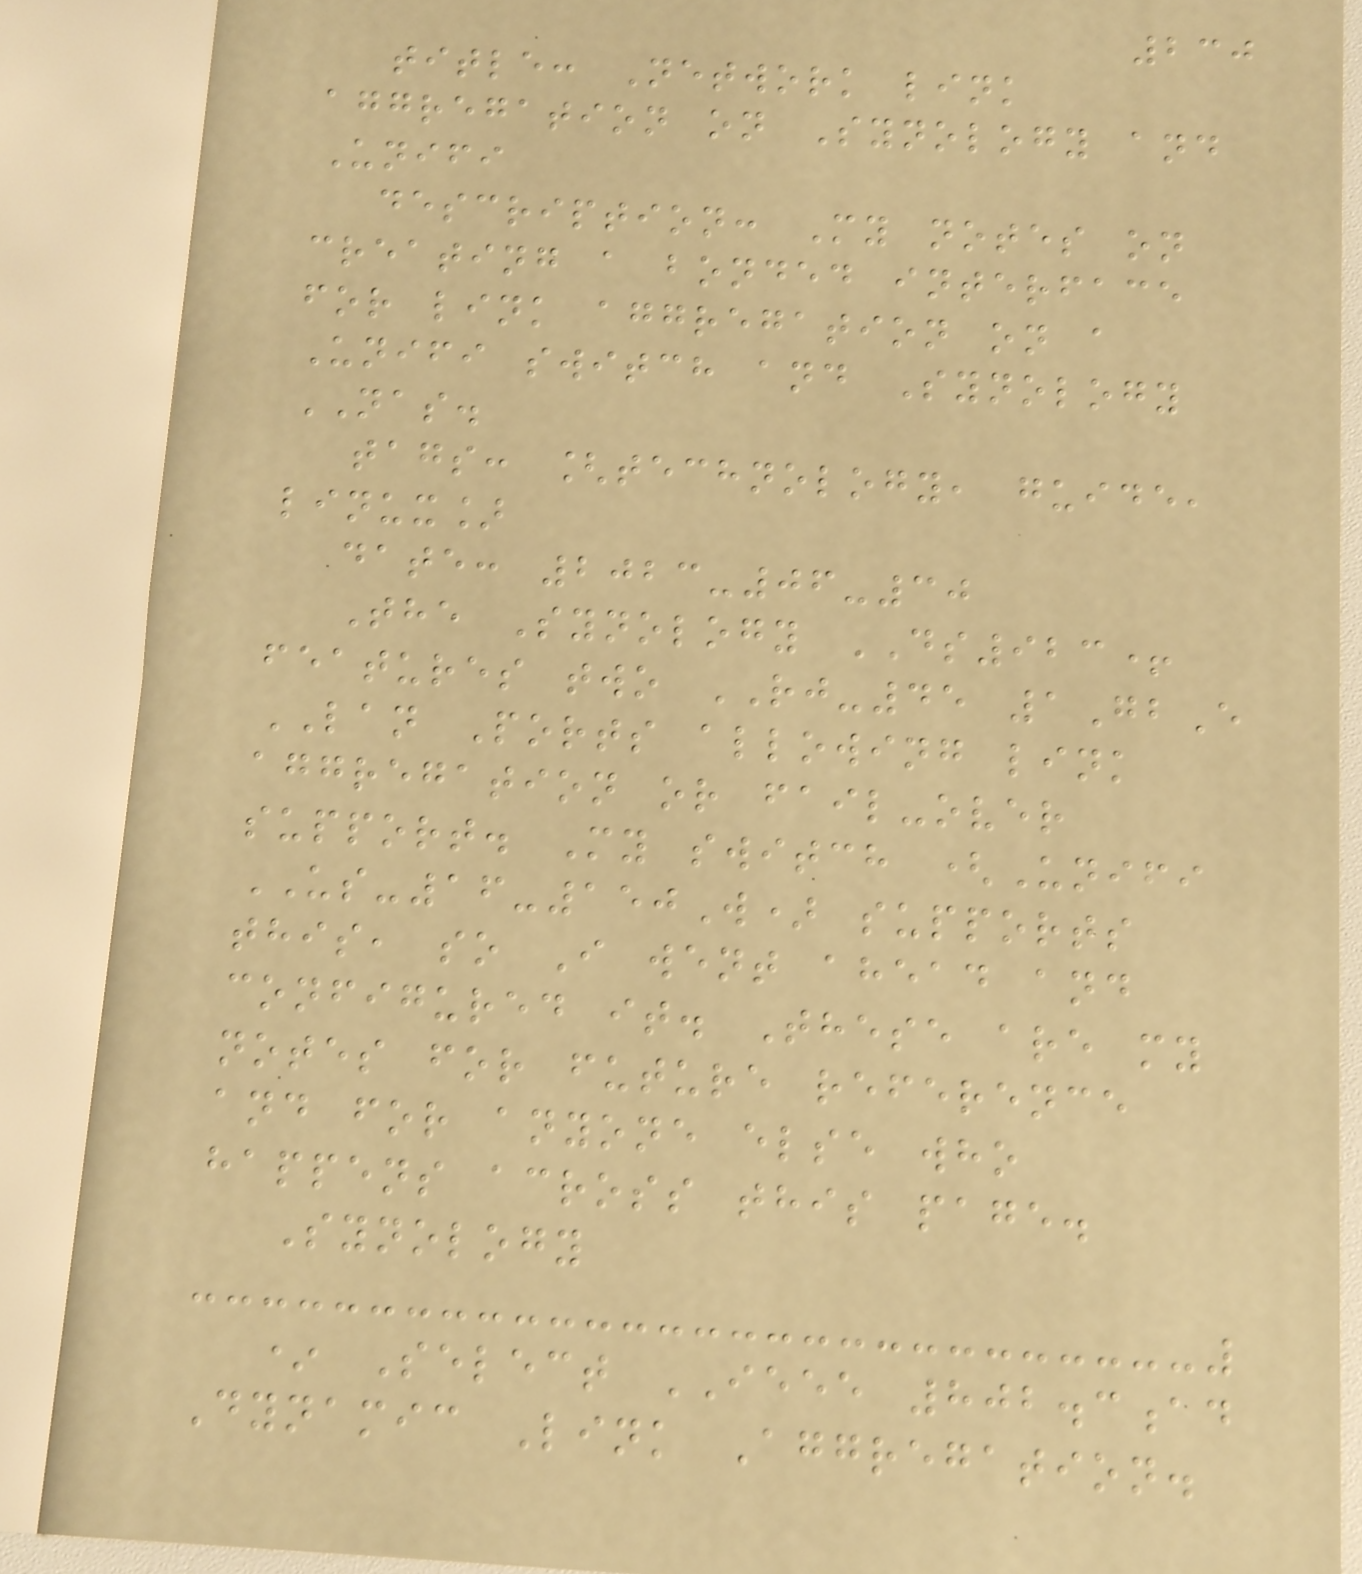230
title: Network link
aggregation on Synology and
Unifi
description: My notes on
creating a bonded interface
for link aggregation on a
Unifi switch and Synology
NAS.
tags: [technology, guide,
linux]
date: 2023-06-30
The Synology DS923+
features two RJ-45 1GbE
LAN Ports allowing link
aggregation or fail-over
support. My switch (Unifi
US-16-150W) supports
this, so I went ahead and
configured it. These are my
notes for future reference
and for anyone else who
happens across this page.
Synology
* Select IEEE 802.3ad
Dynamic Link Aggregation.
